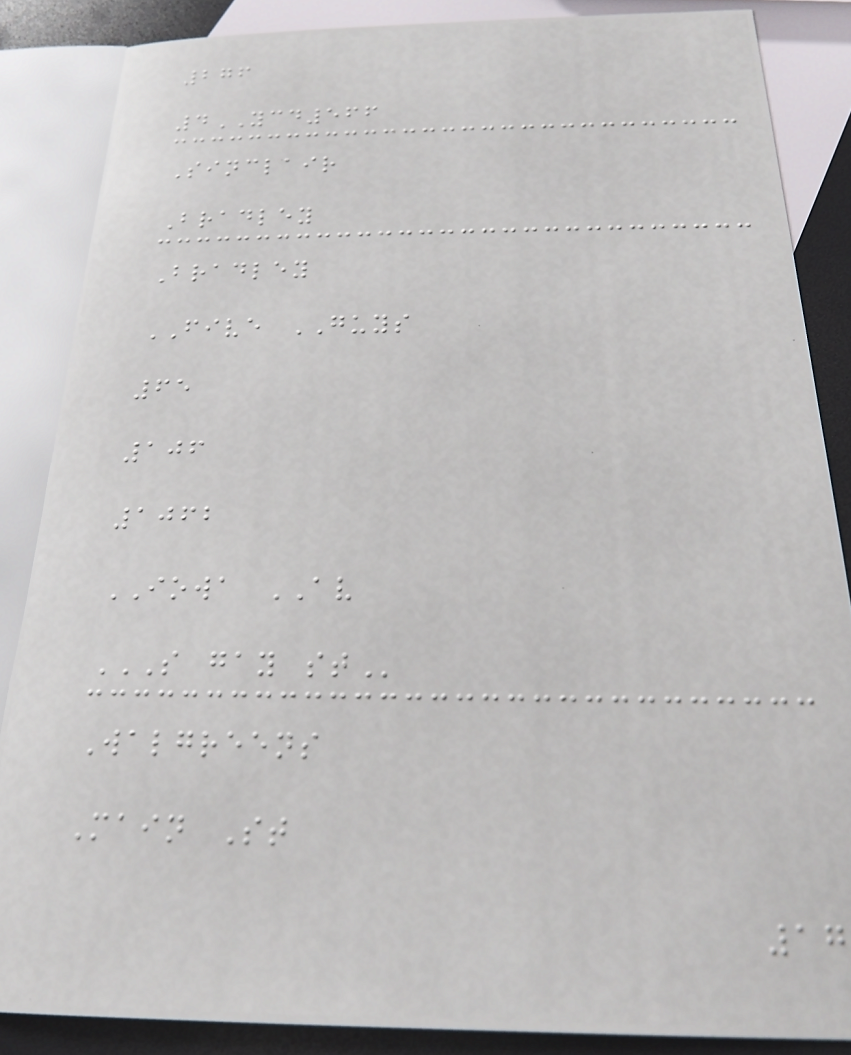276
4YCD566
Sinclair
Bradley
Bradley
FIVE GUYS
65
106
1062
IOWA AV
S GAY ST
Walgreens
Main St
17
